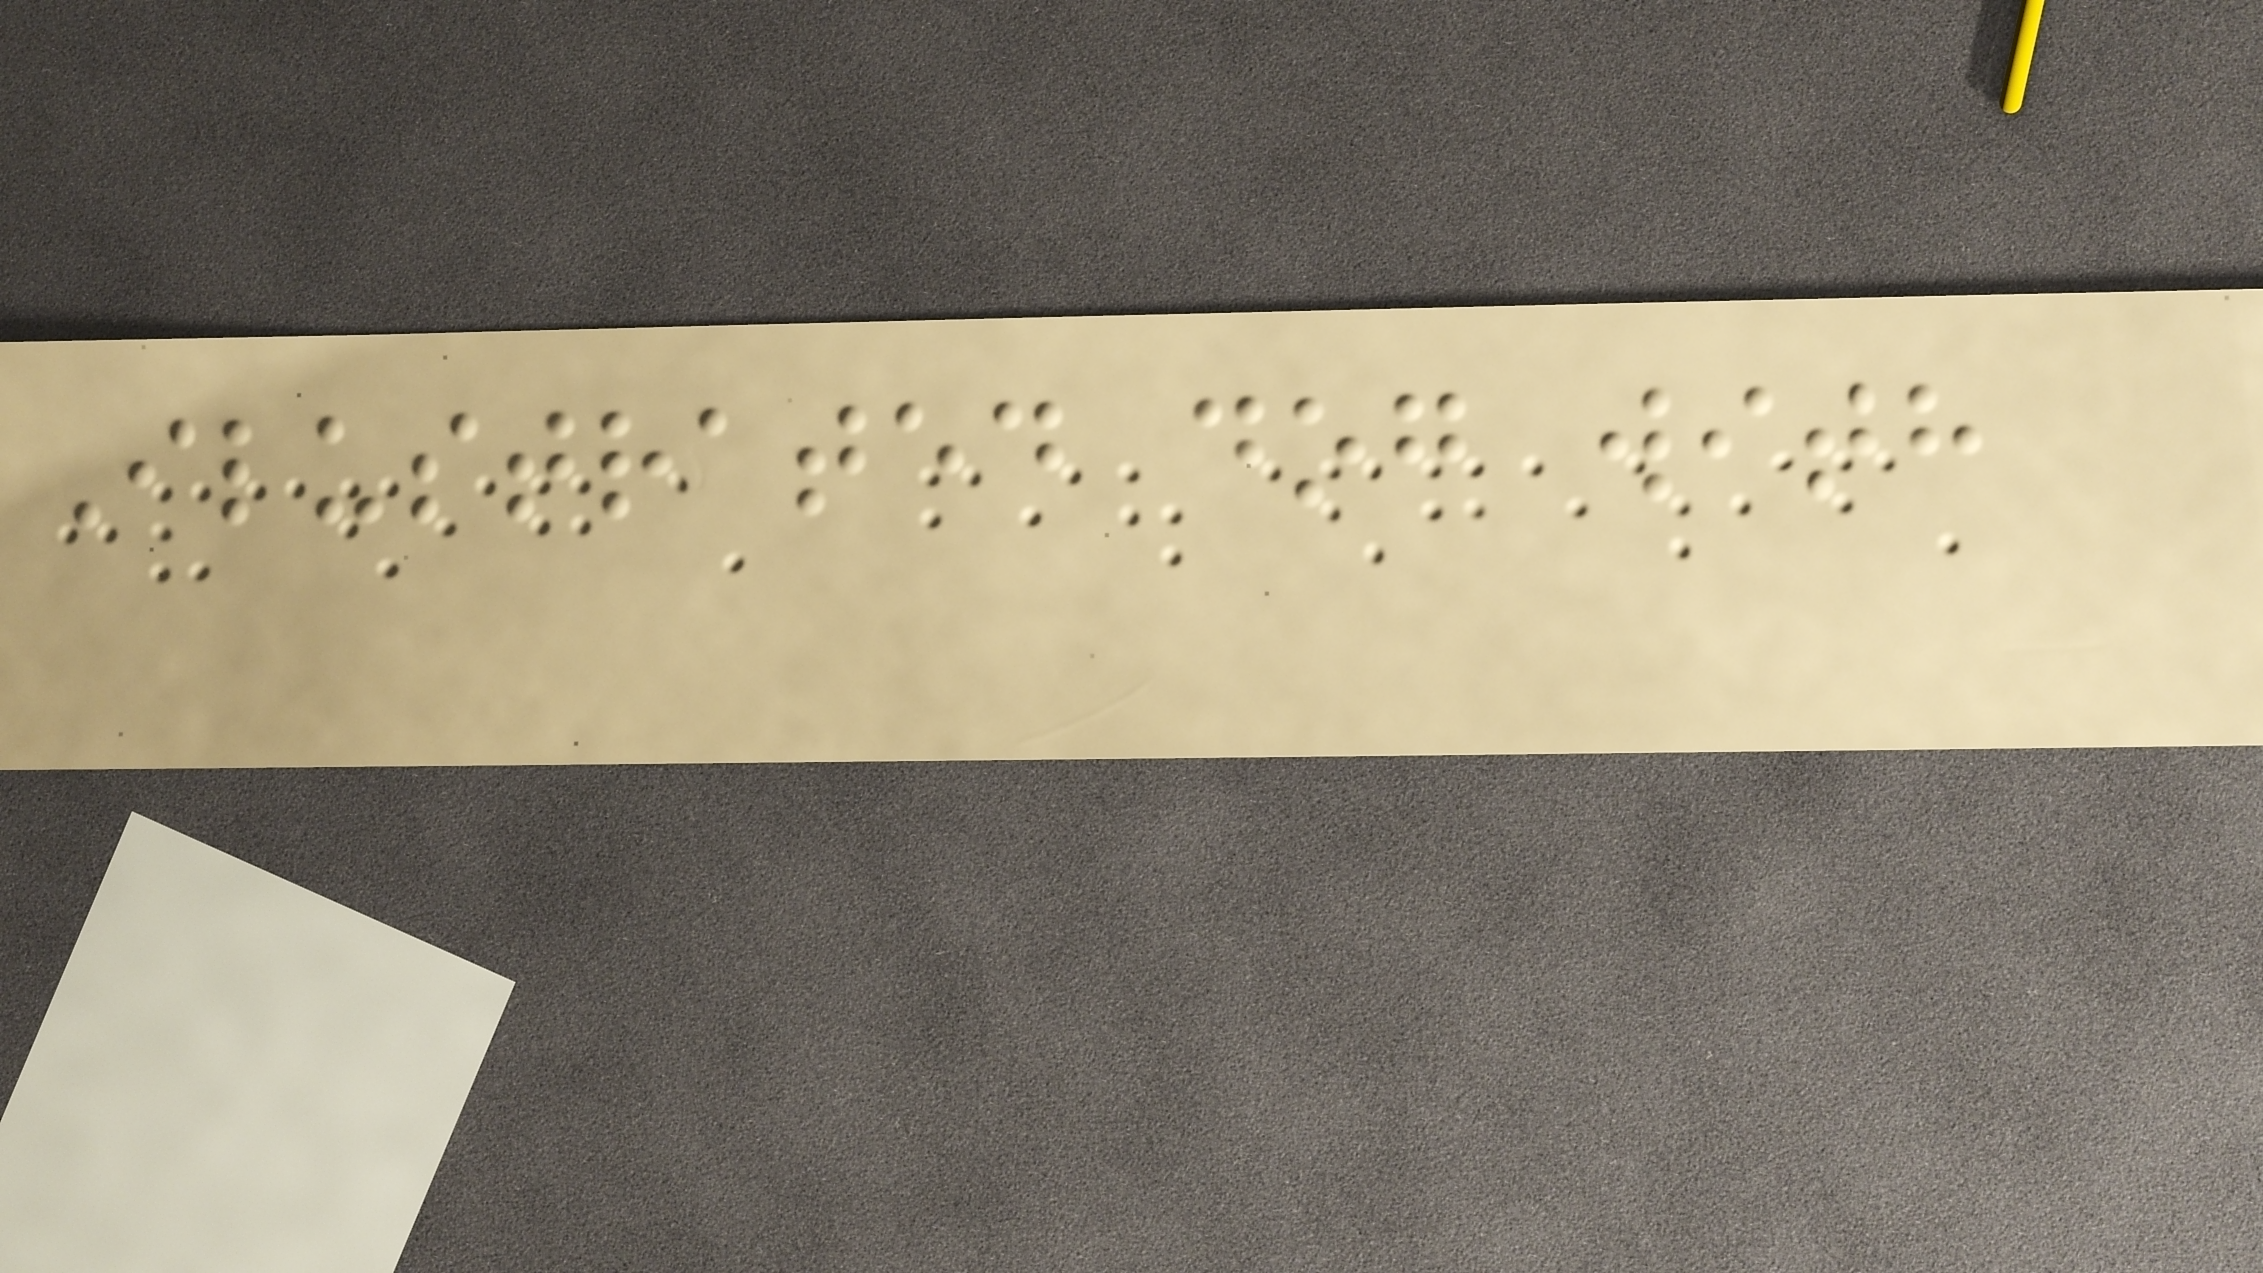Ilustrated dog with
